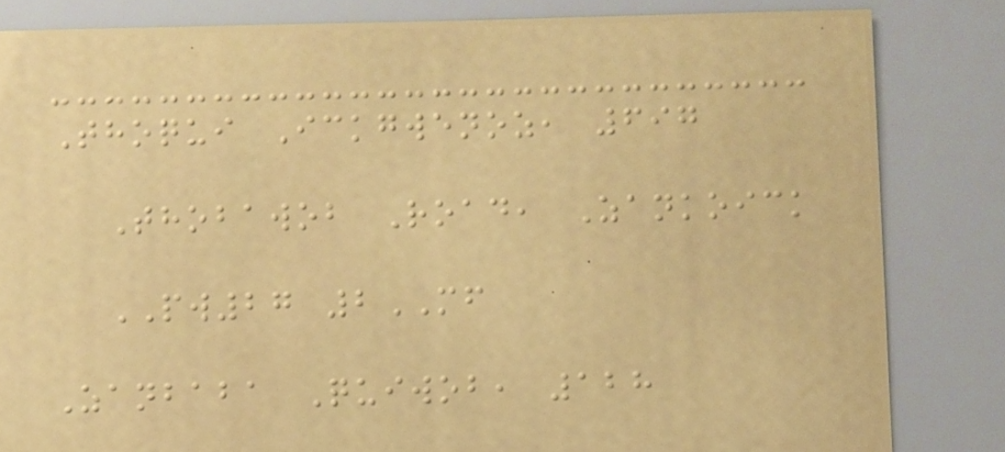Thoqui Ickgwenoz, 697
Thobawob Road, Zankoick
PW27 2MF
Zanbaba Quiwob, 128
